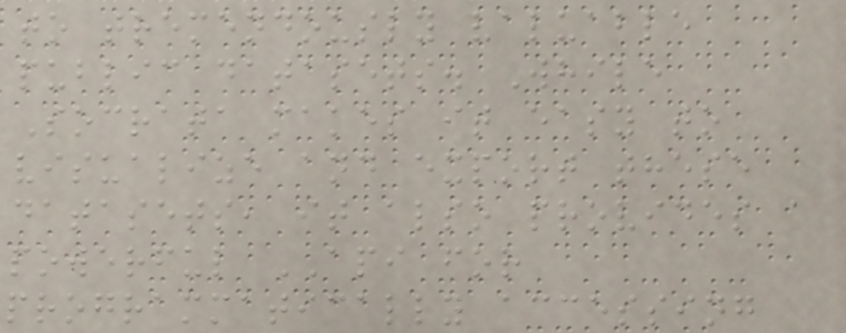to tremendously valuable
public datasets. While
Socrata makes it easy to
visualize and export these
datasets, it also provides a
powerful API for
programmatically accessing
